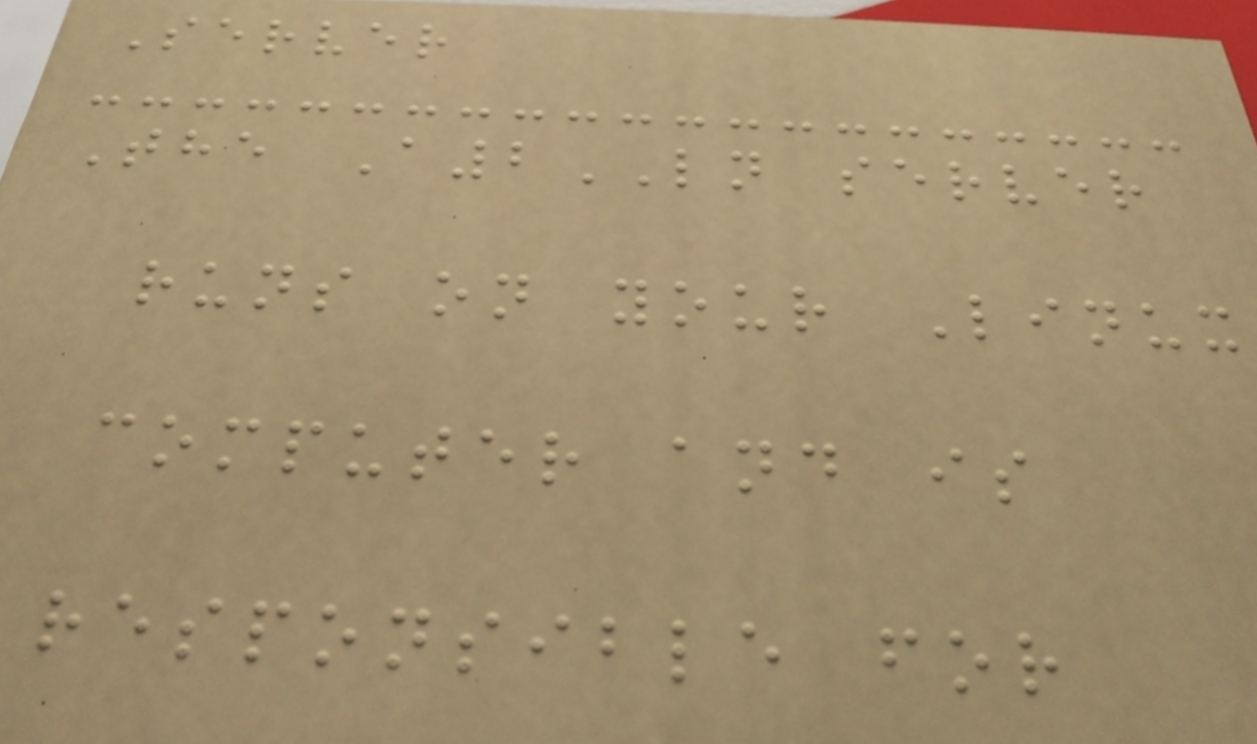Server
The A2LN server
runs on your Linux
computer and is
responsible for
